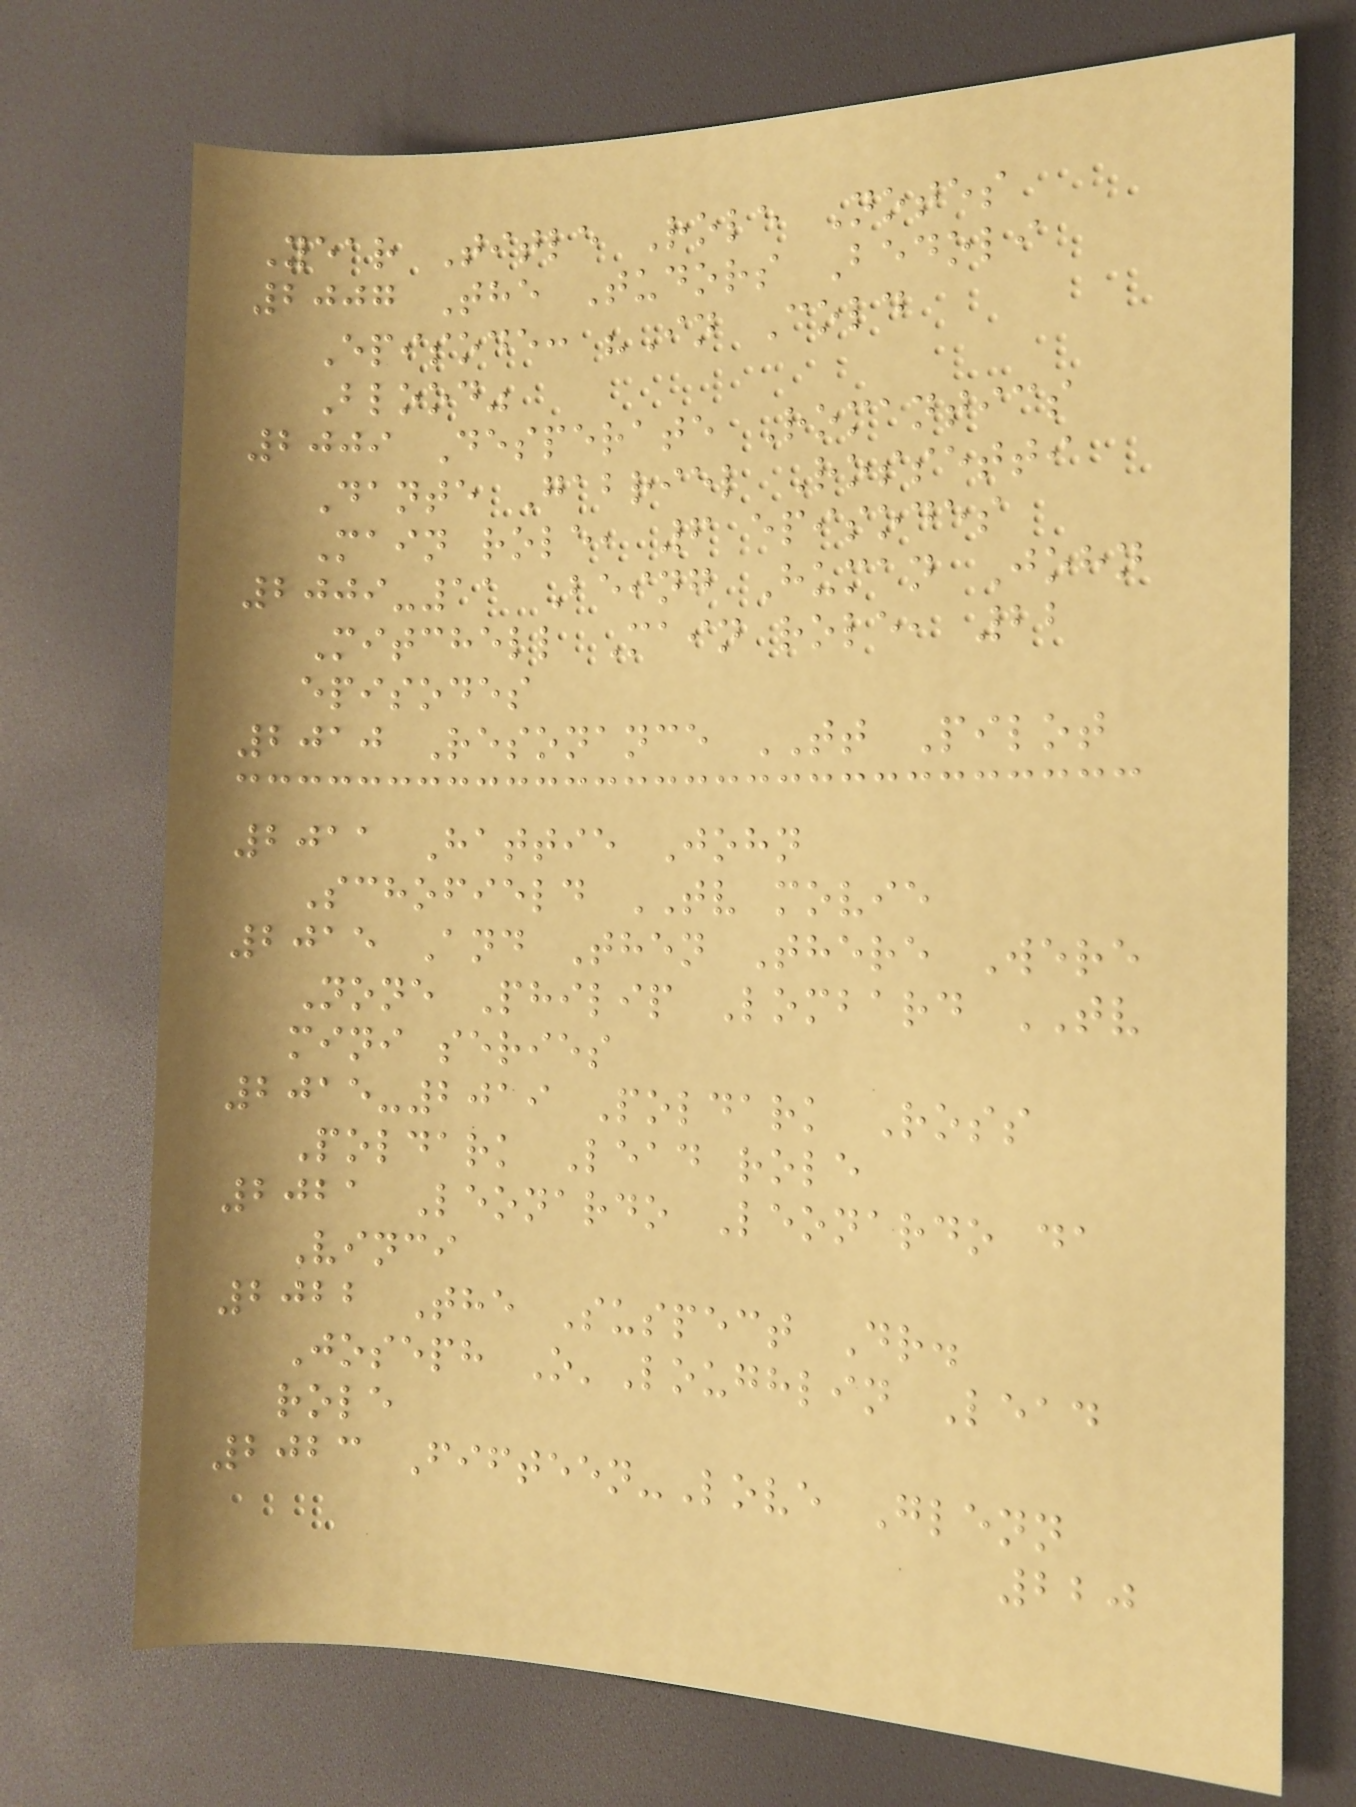Year Title Role Notes
2007 The Tudors Bedoli
Episode: "In Cold
Blood"
2009 Desperate Romantics
Dante Gabriel Rossetti
Main role, 6 episodes
2009-11 Being Human John
Mitchell Main role, 22
episodes
2010 Resonance TT Pilot
2011 Hattie John
Schofield TV movie
2015 And Then There Were
None Philip Lombard TV
mini series
2015-2019 Poldark Ross
Poldark Lead role
2021 Leonardo Leonardo da
Vinci
2022 The Suspect Dr.
Joseph O'Loughlin Lead
role
2023 Fifteen-Love Glenn
220
